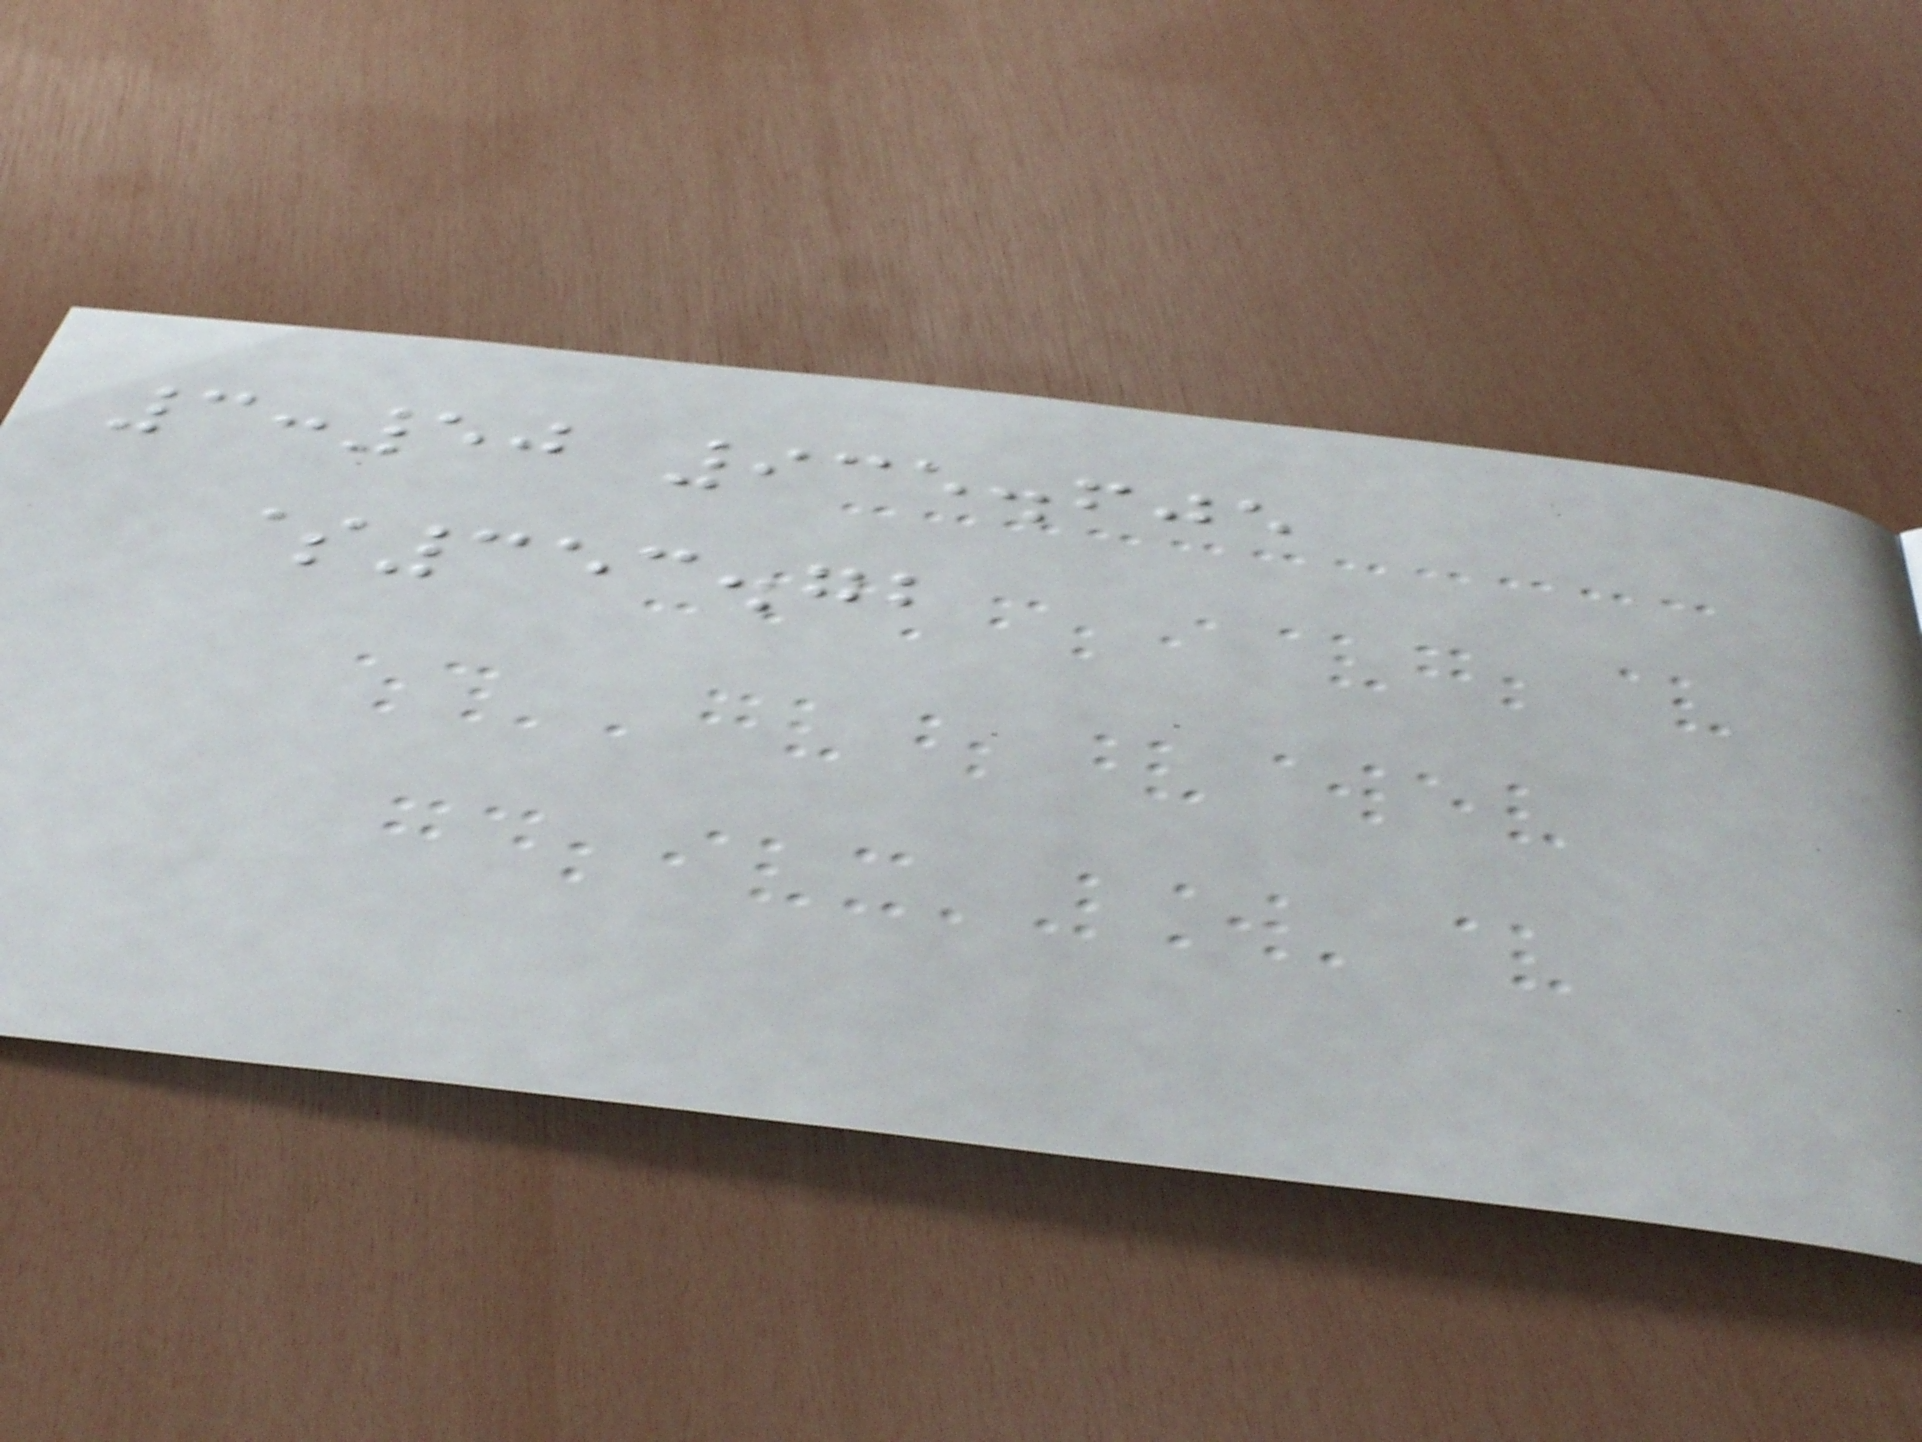3:50 935.605
$353.72
